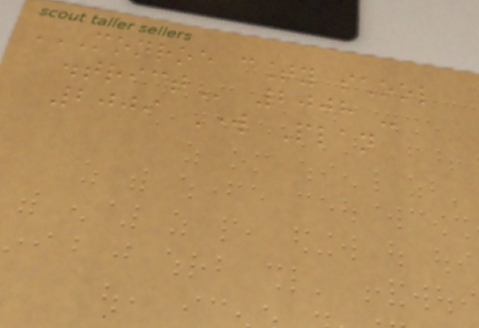MONROE COUNTY SCHOOL
DISTRICT 2008 -
2009 Work Plan
